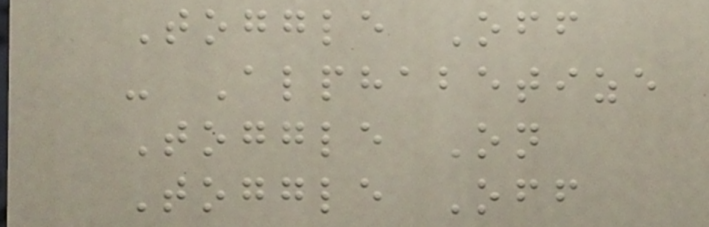Toggle Off
- Alphabetize
Toggle On
Toggle Off
